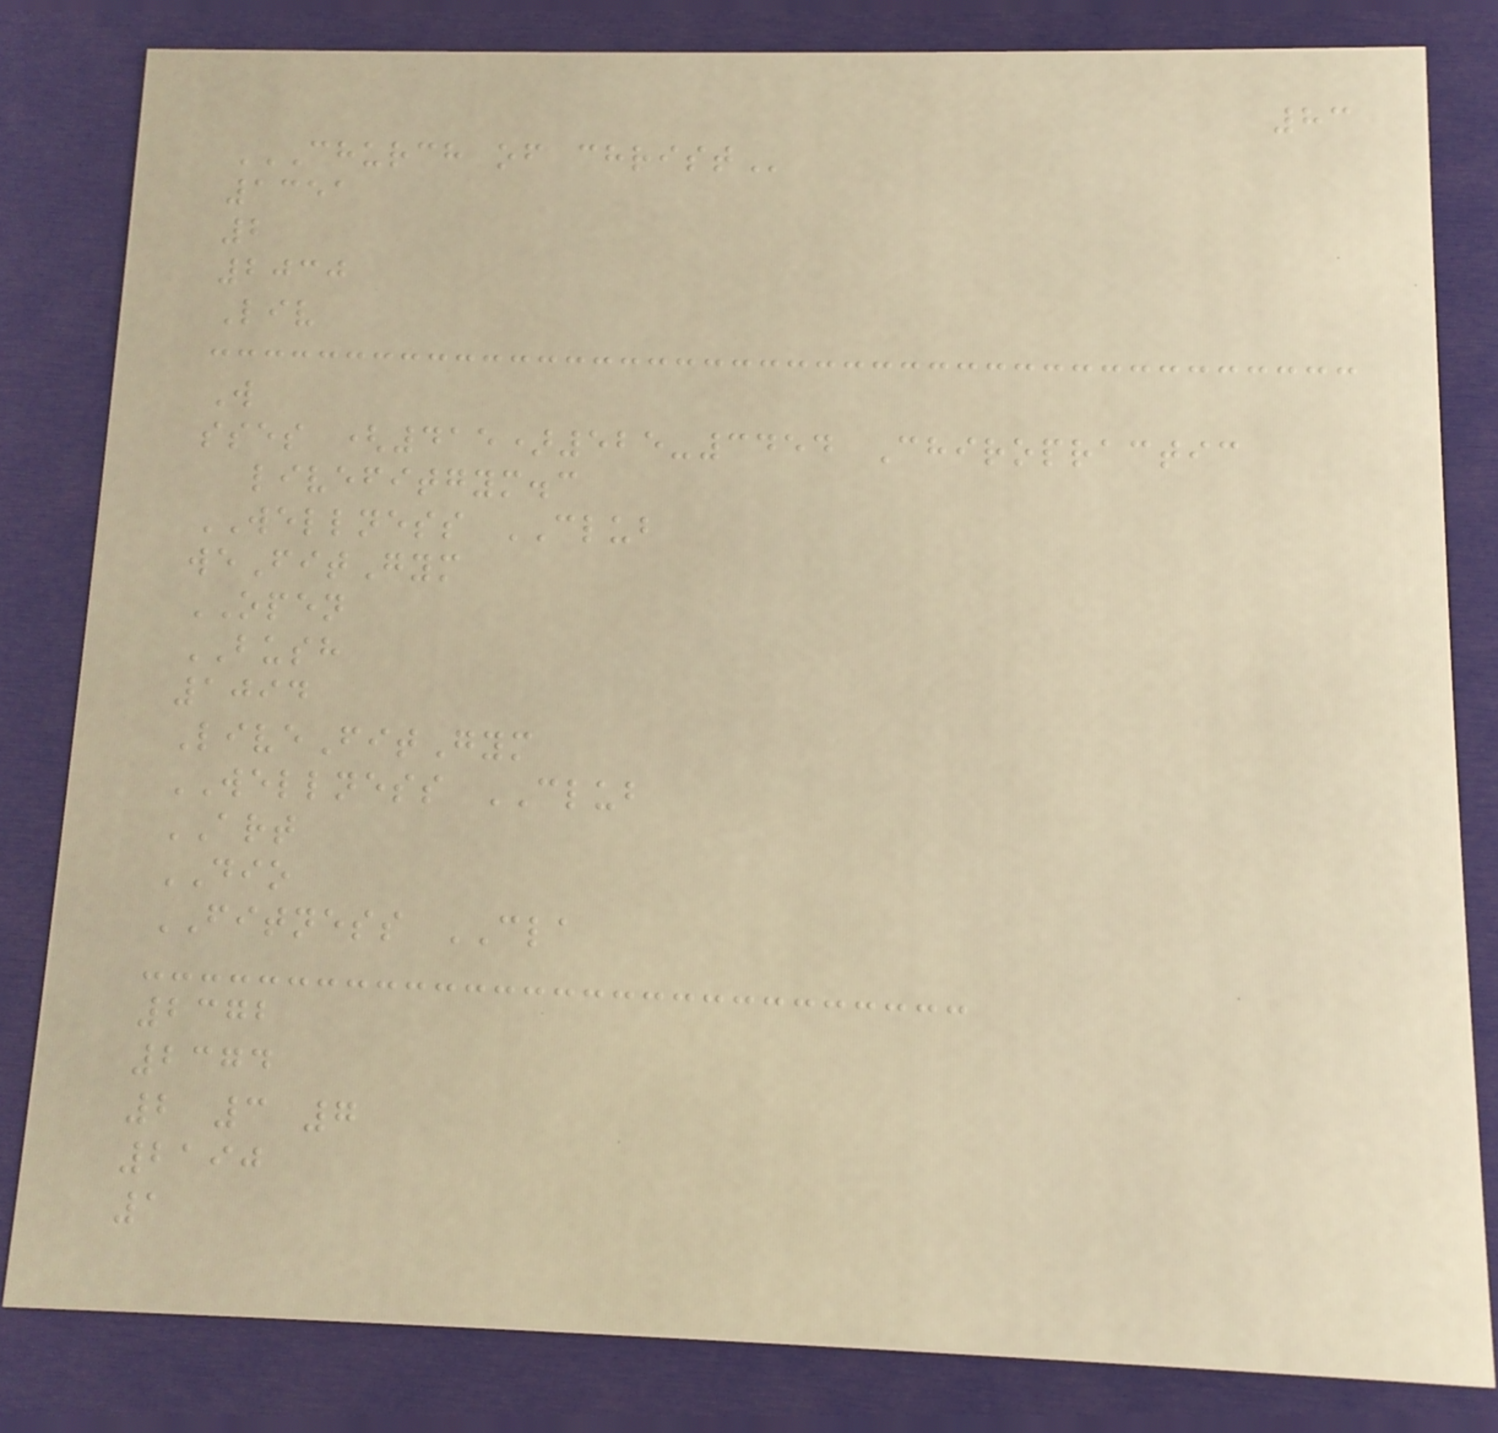83
CHURCH OF CHRIST
1351
2
2030
Liv
W
sses (415)525-3454 Chiropractic
livefitgym.c
WELLNESS CLUB
weFitGym
OPEN
BUSH
1094
LiveFitGym
WELLNESS CLUB
ART
DIO
FITNESS CLA
2372
2374
2 3 7
2190
1
